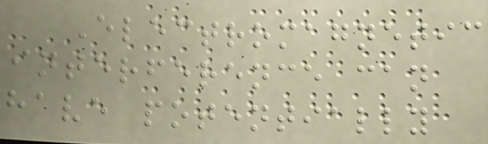Electromagnetic
interference can
have potentially
